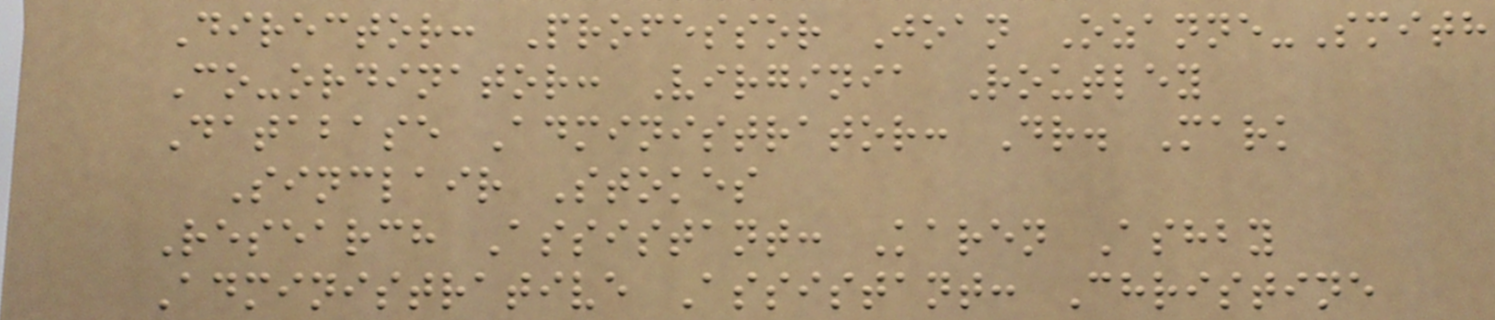Director: Professor Joan Ozanne-Smith
Co-ordinator: Virginia Routley
Database Administrator: Dr. Mark
Sinclair Stokes
Research Assistant: Karen Ashby
Administrative Assistant: Christine
